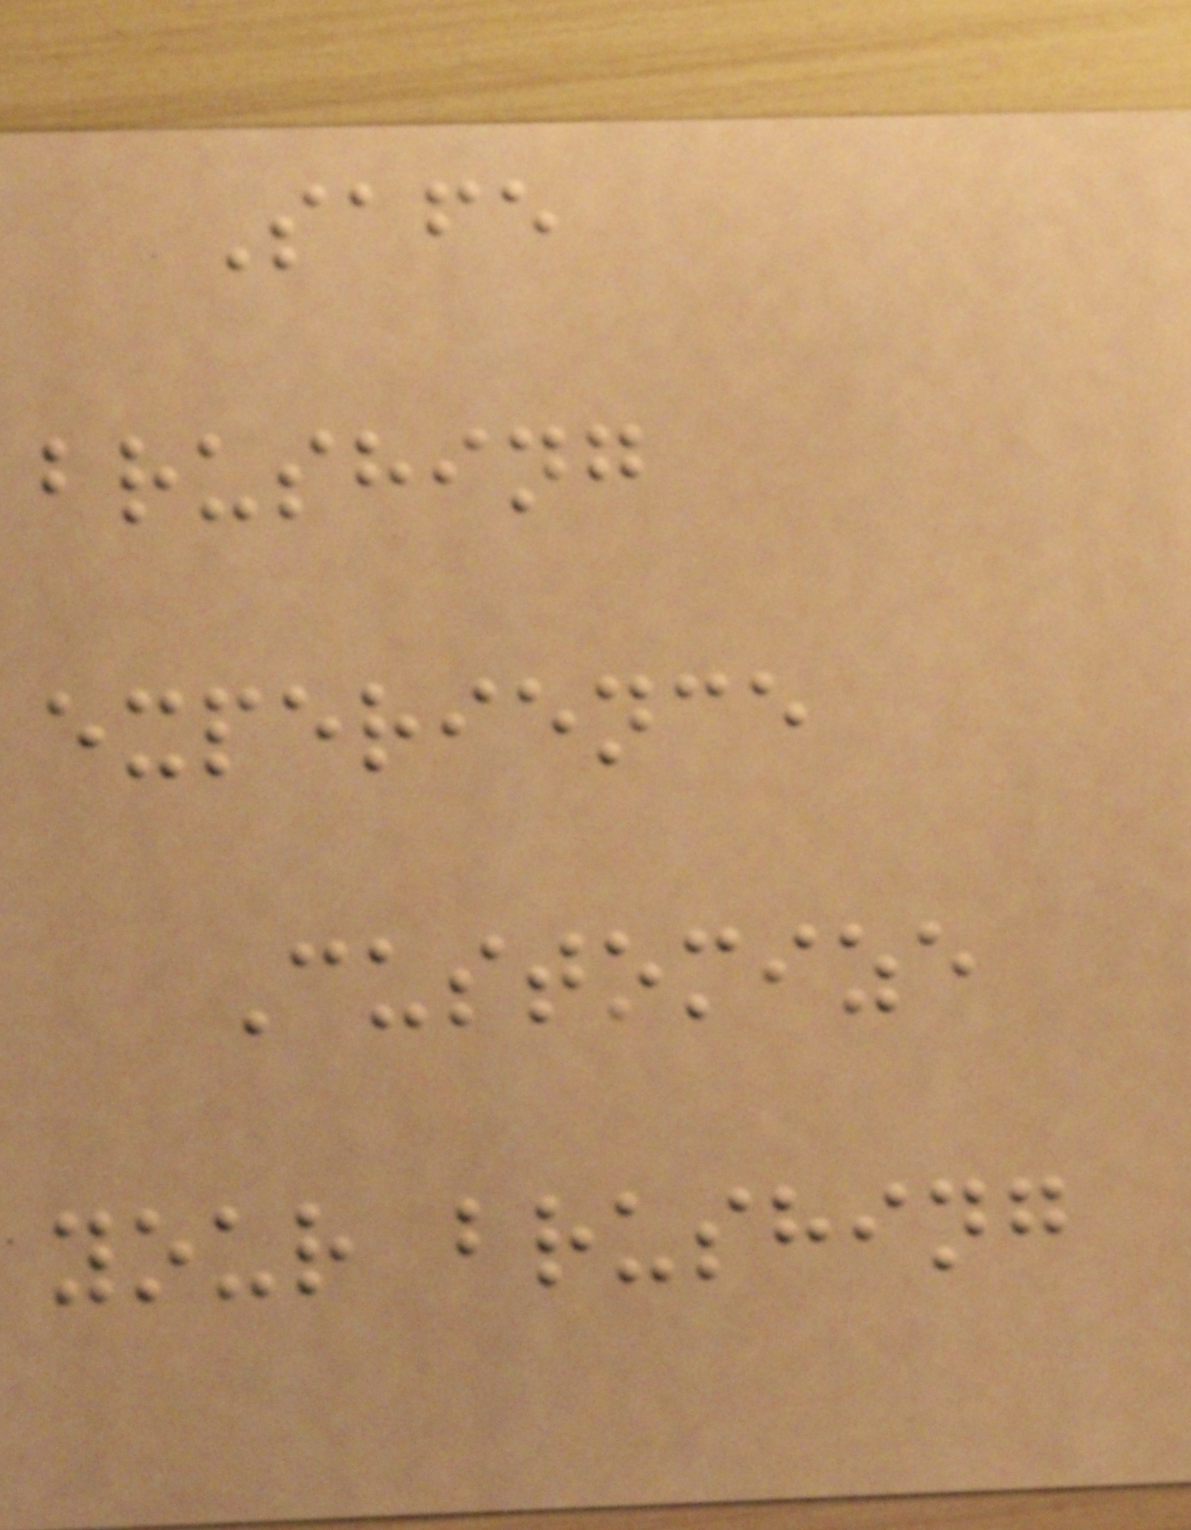Safe
brushing
experience
Customize
your brushing
